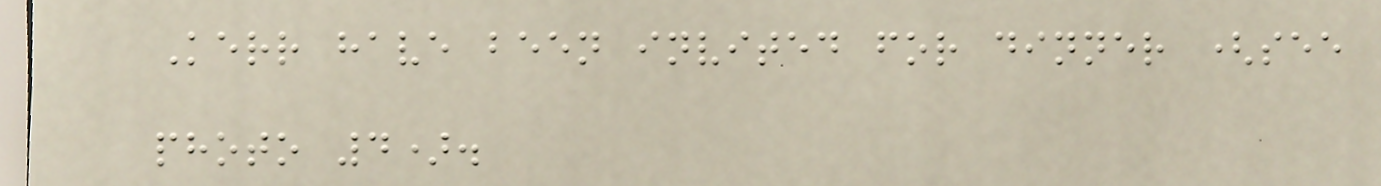Kerr have been invited for dinner (see
photo 4).
